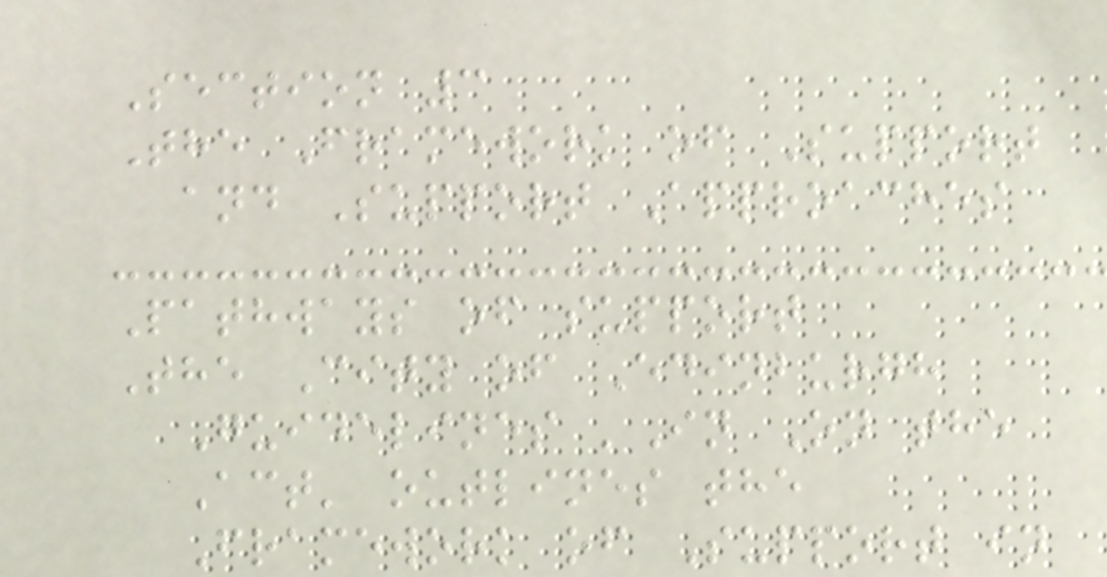Section 3
The Framework of Support
and Support Approaches
Pathways of support
The City of Edinburgh
Guidelines 'In On the
Act' outlines the
Framework of Support in
